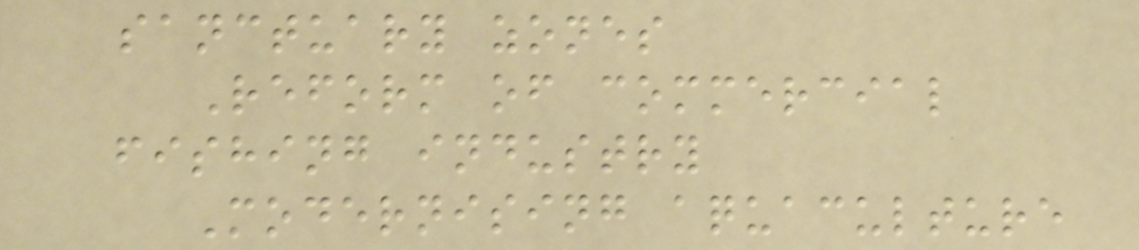sanctuary zones
Reform of commercial
fishing industry
Modernising aquaculture
